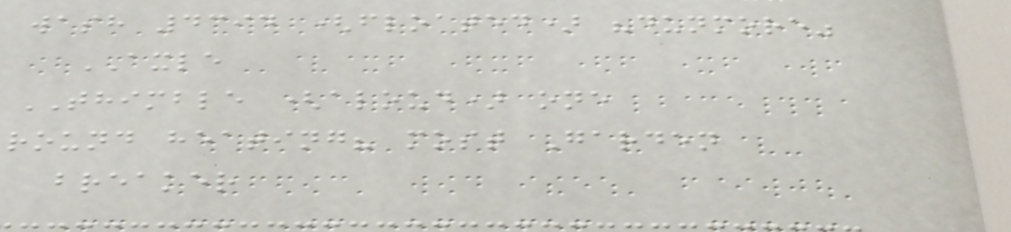wash 4394 (floated) "dunmore"
AXLE
THIMBLE (aloud) one
round heating? most Garden
breaker
